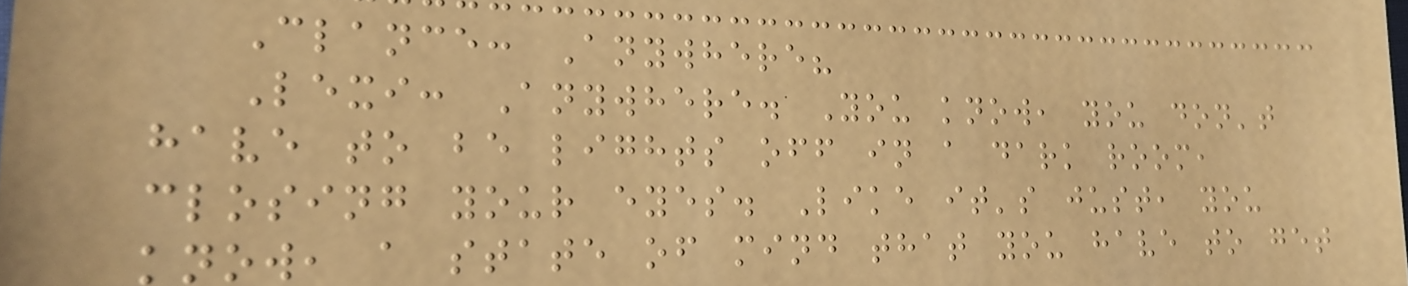Clance: Anywhere?
Lexi: Anywhere. You know, you don't
have to be lights off in a dark room,
closing your eyes. Like it's just, you
know, a state of mind that you have to get
